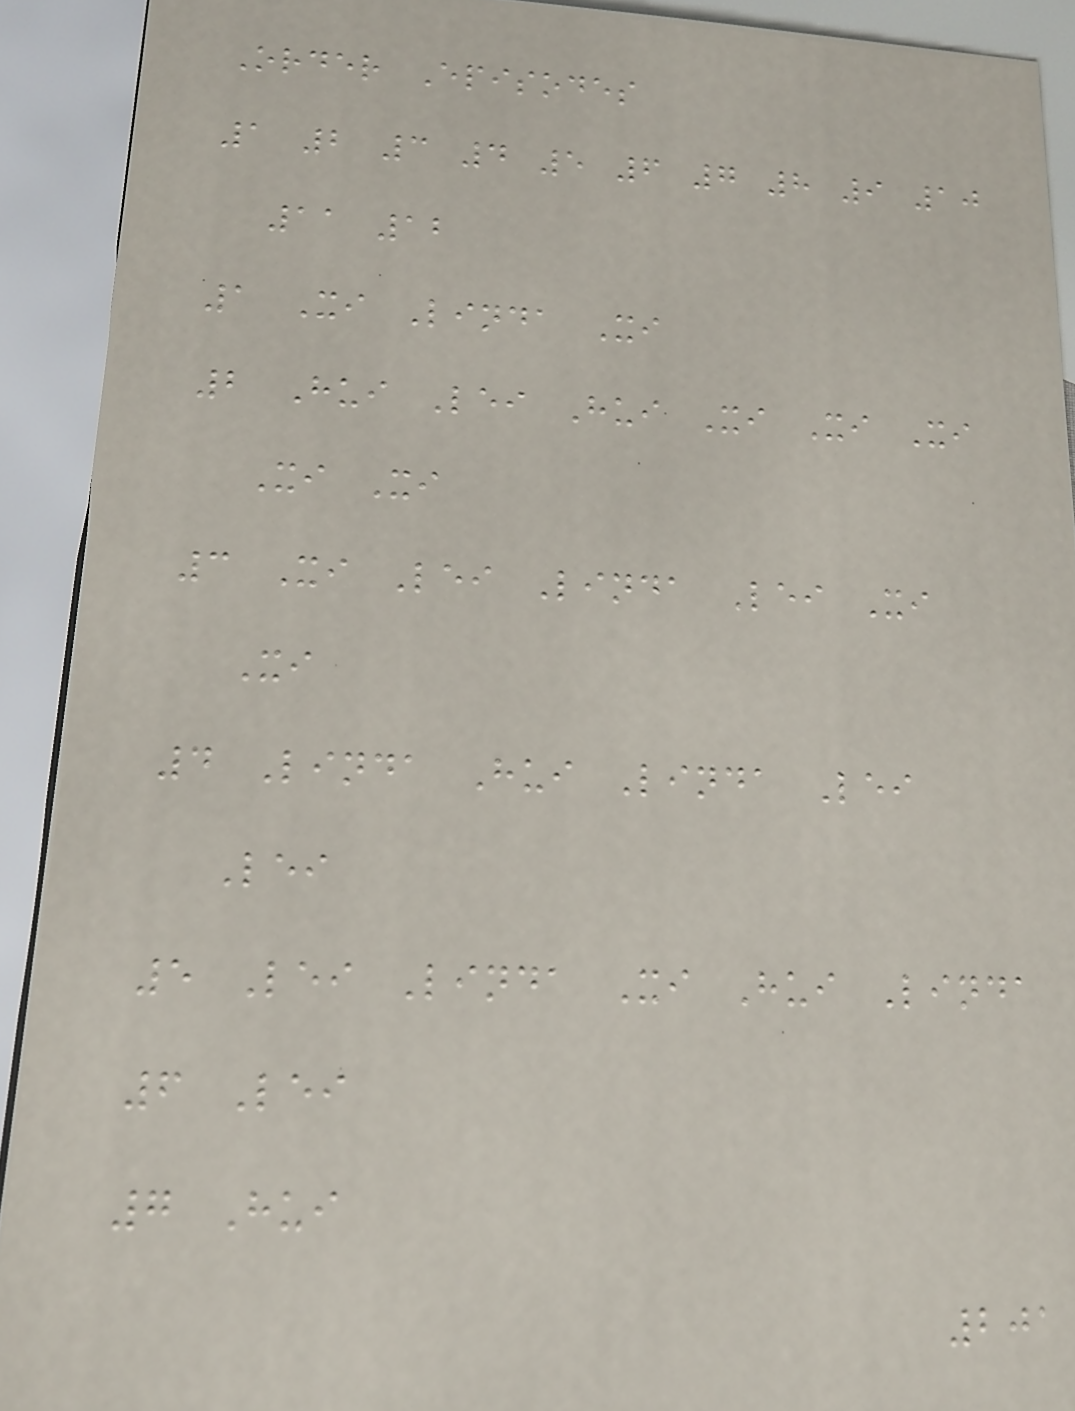Order Episodes
1 2 3 4 5 6 7 8 9 10
11 12
1 Xi Linda Xi
2 Hui Lei Hui Xi Xi Xi
Xi Xi
3 Xi Lei Linda Lei Xi
Xi
4 Linda Hui Linda Lei
Lei
5 Lei Linda Xi Hui Linda
6 Lei
7 Hui
201
